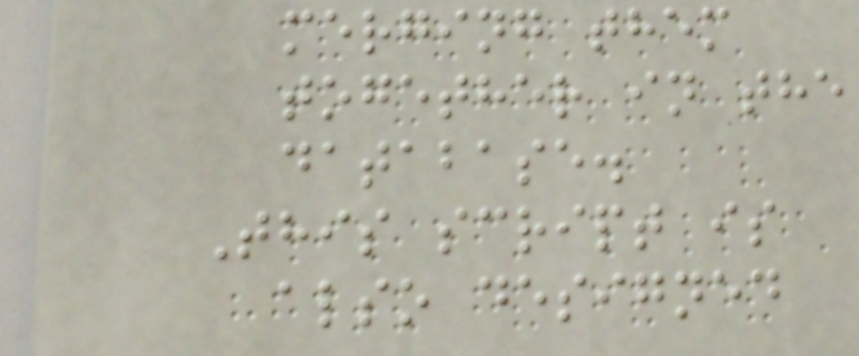merging them
together in the
database.
This script is
also designed
